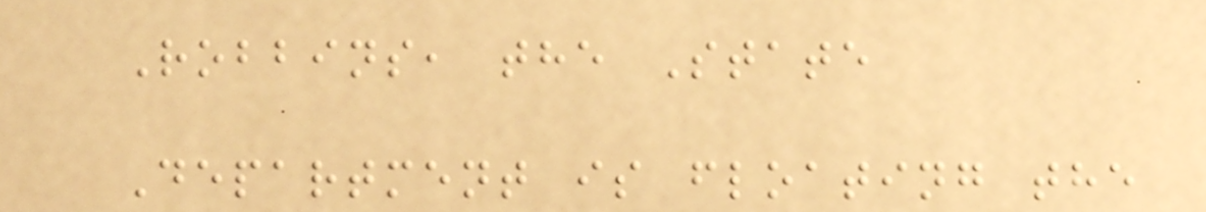Robbins, the State
Department is floating the
